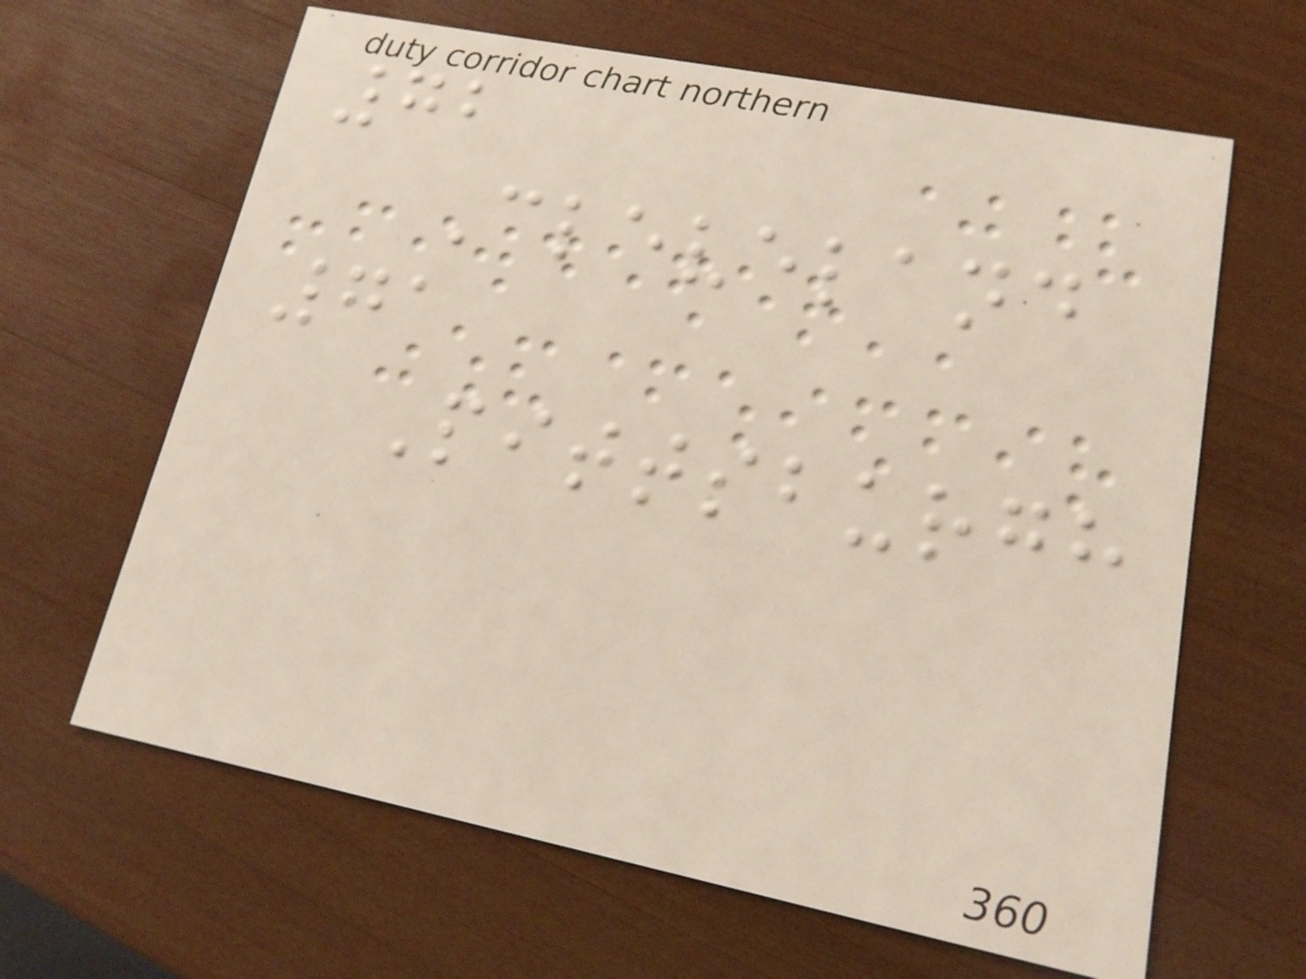72
Cleveland
71
Pittsburgh
